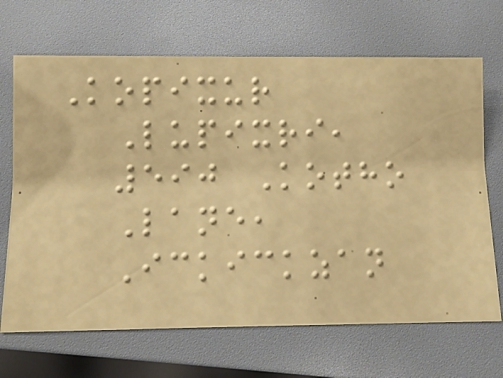Kopixur
Lupixri,
590 Kotho
Lane,
Ickickzan
